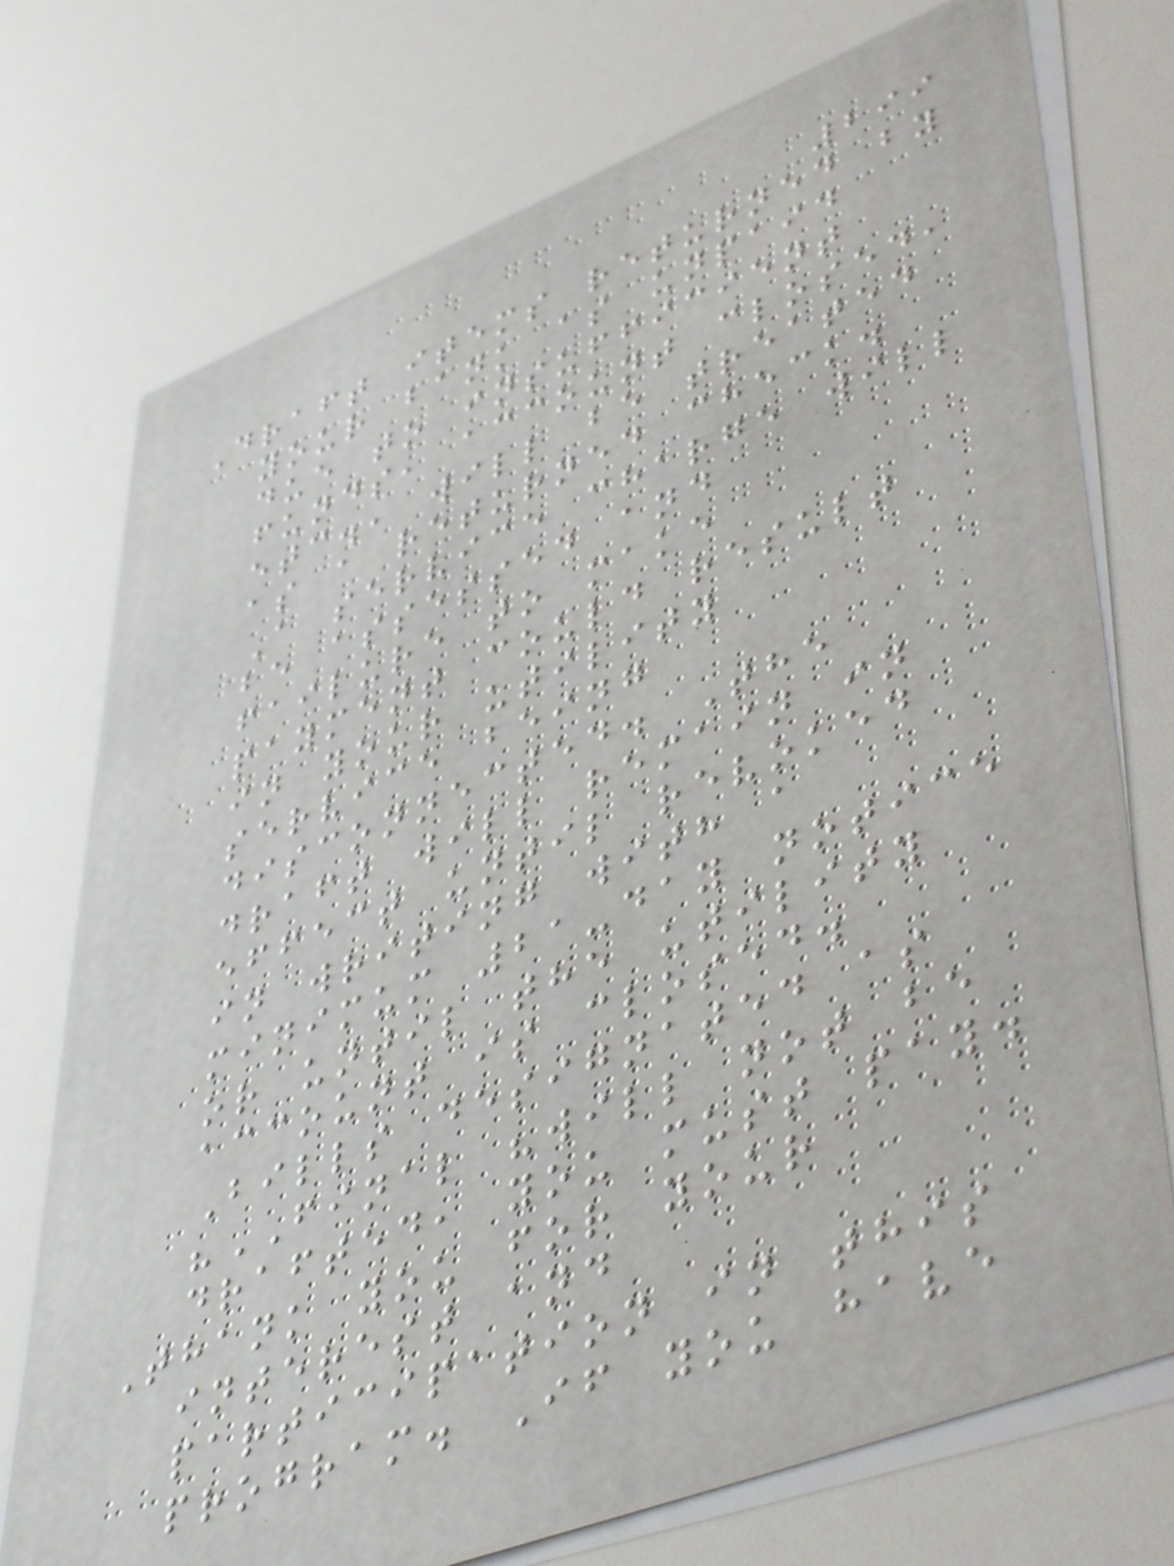299
Draft items returned by
your bank as unpaid
due to insufficient
funds, account closed,
etc., will be treated
as a returned check.
A service charge will
be assessed and
failure to make
payment could result
in your utility
service being
disconnected. The
draft will remain in
effect until revoked
in writing with a
minimum 21-day notice
or until the utility
account is closed.
Bills designated as
"FINAL "will not be
drafted, you must pay.
Thank you for your
interest and
participation in this
program. If you have
